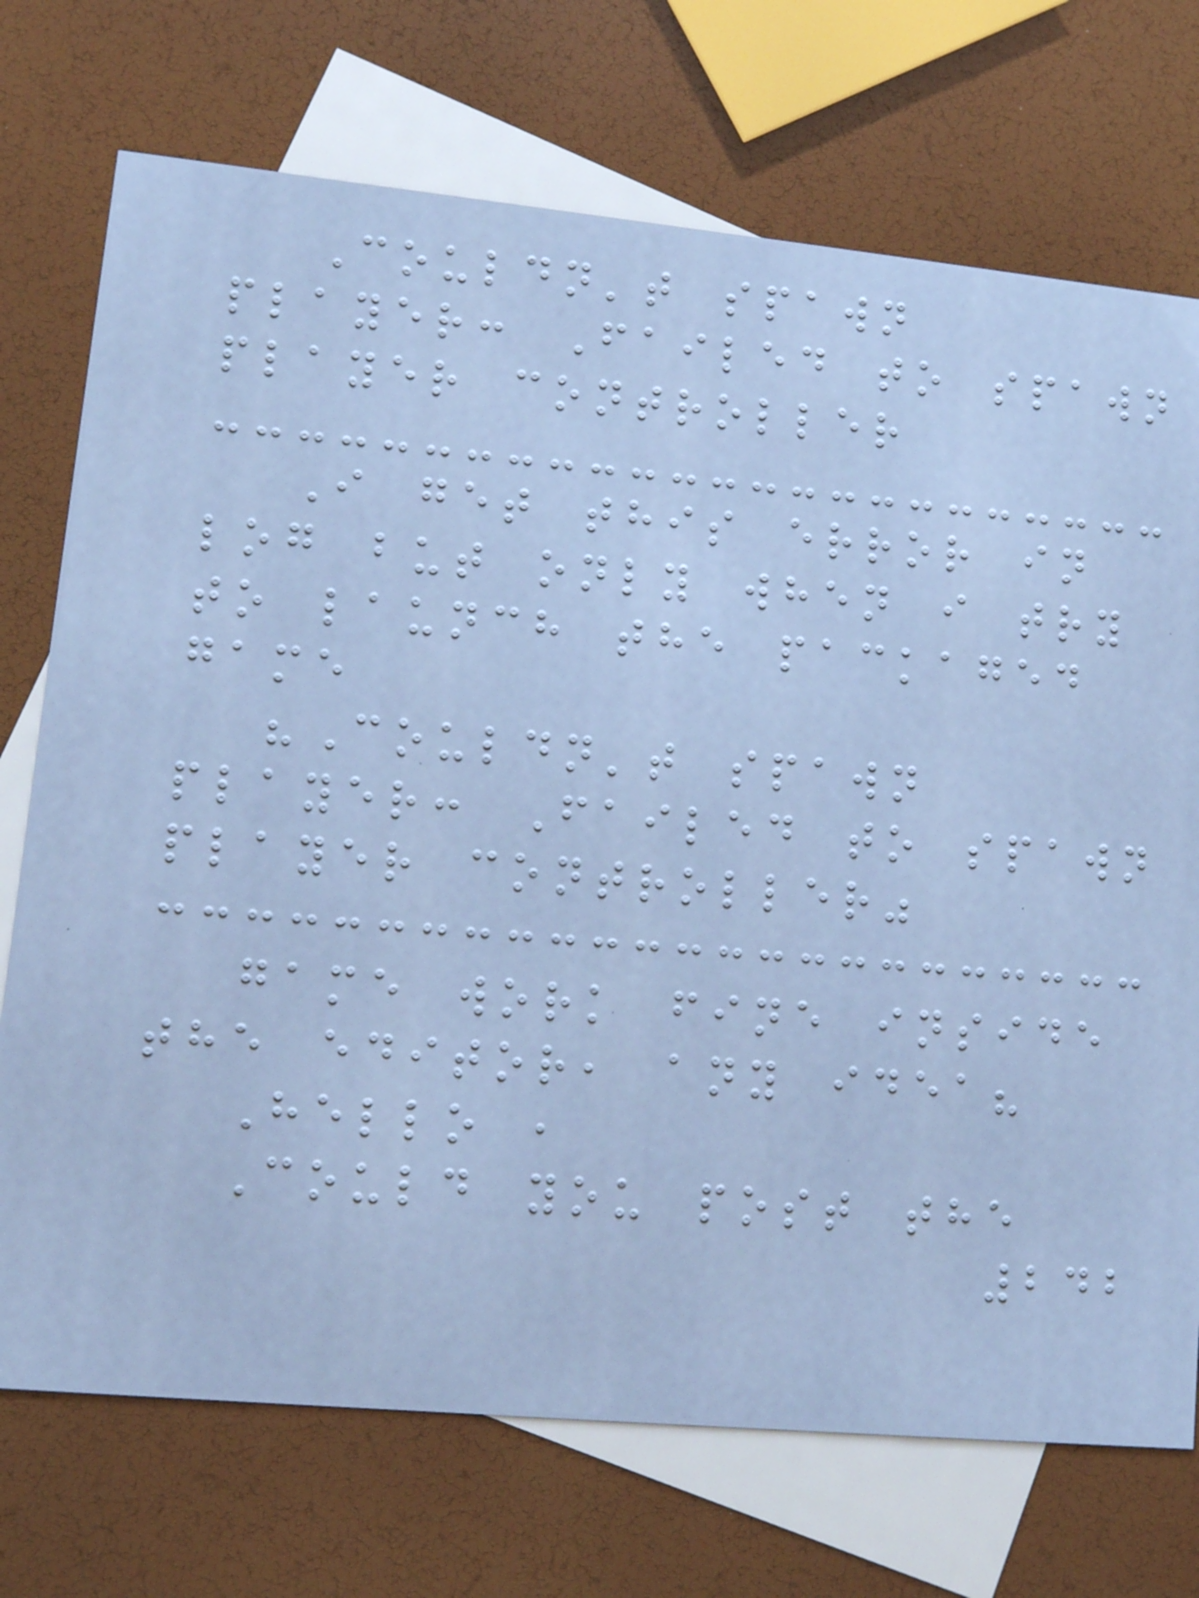Couldn't spawn
player: Failed to spawn
player controller
I get this error in
log but only when i try
to launch the packaged
game
"Couldn't spawn
player: Failed to spawn
player controller"
game work fine inside
the editor, any idea?
Hello ,
Could you post the
242
